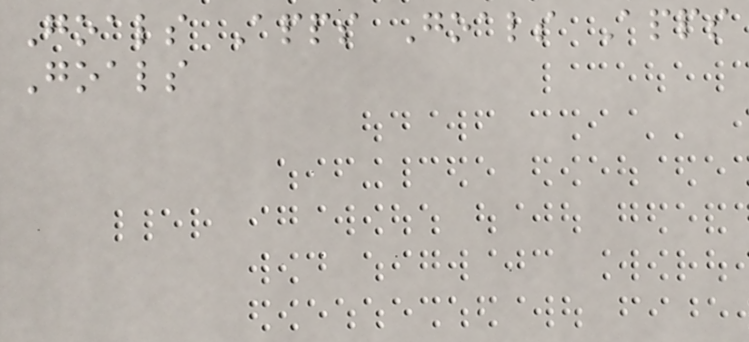Goals Apps Goals Apps
Goals
